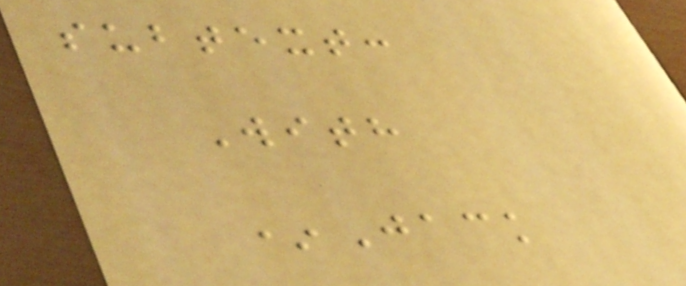subtext:
With
*Jack
